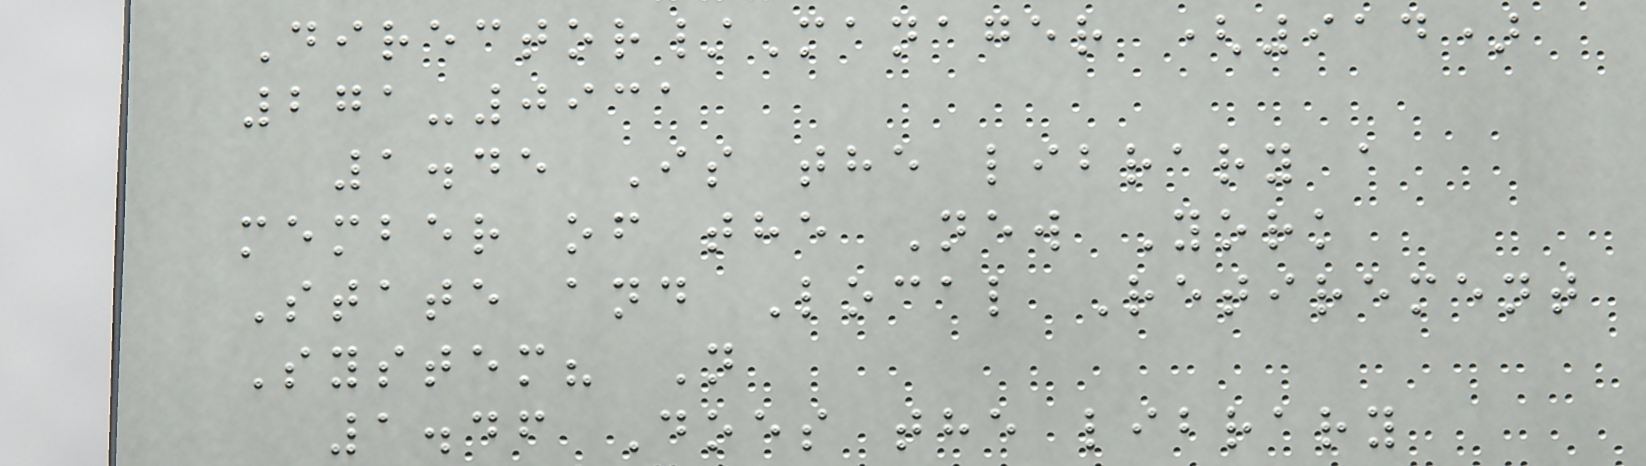Director/Manager (914)
271-0931
1.45 Is the library a
member of the New York
State and Local Retirement
System? N
1.46 Does the library
